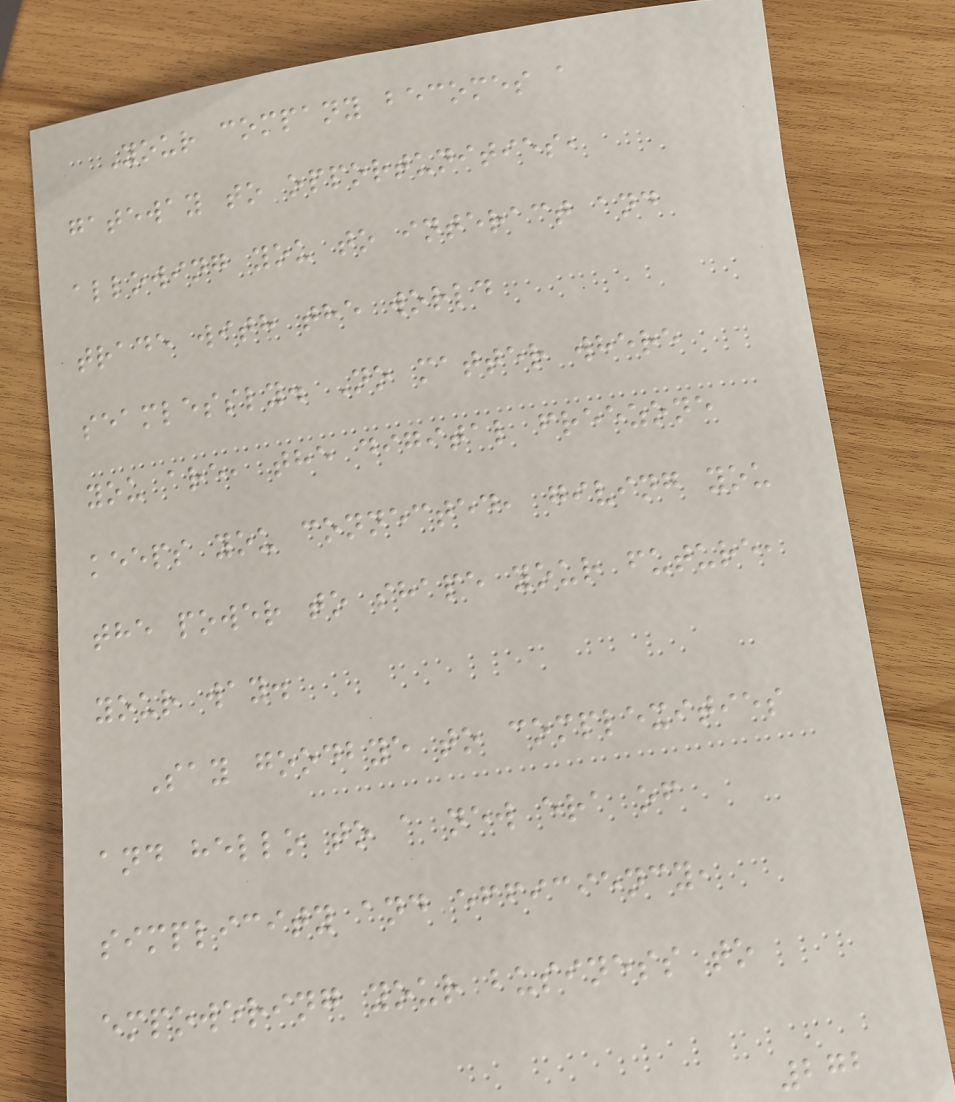Your company becomes a
gateway to opportunities,
allowing you to interact and
trade with the world
seamlessly. No matter where
you are, the digital freezone
keeps you connected, giving you
the power to shape your future,
your way.
Say goodbye to complexities
and hello to a new era of
simplicity and efficiency,
empowering your business to
272
